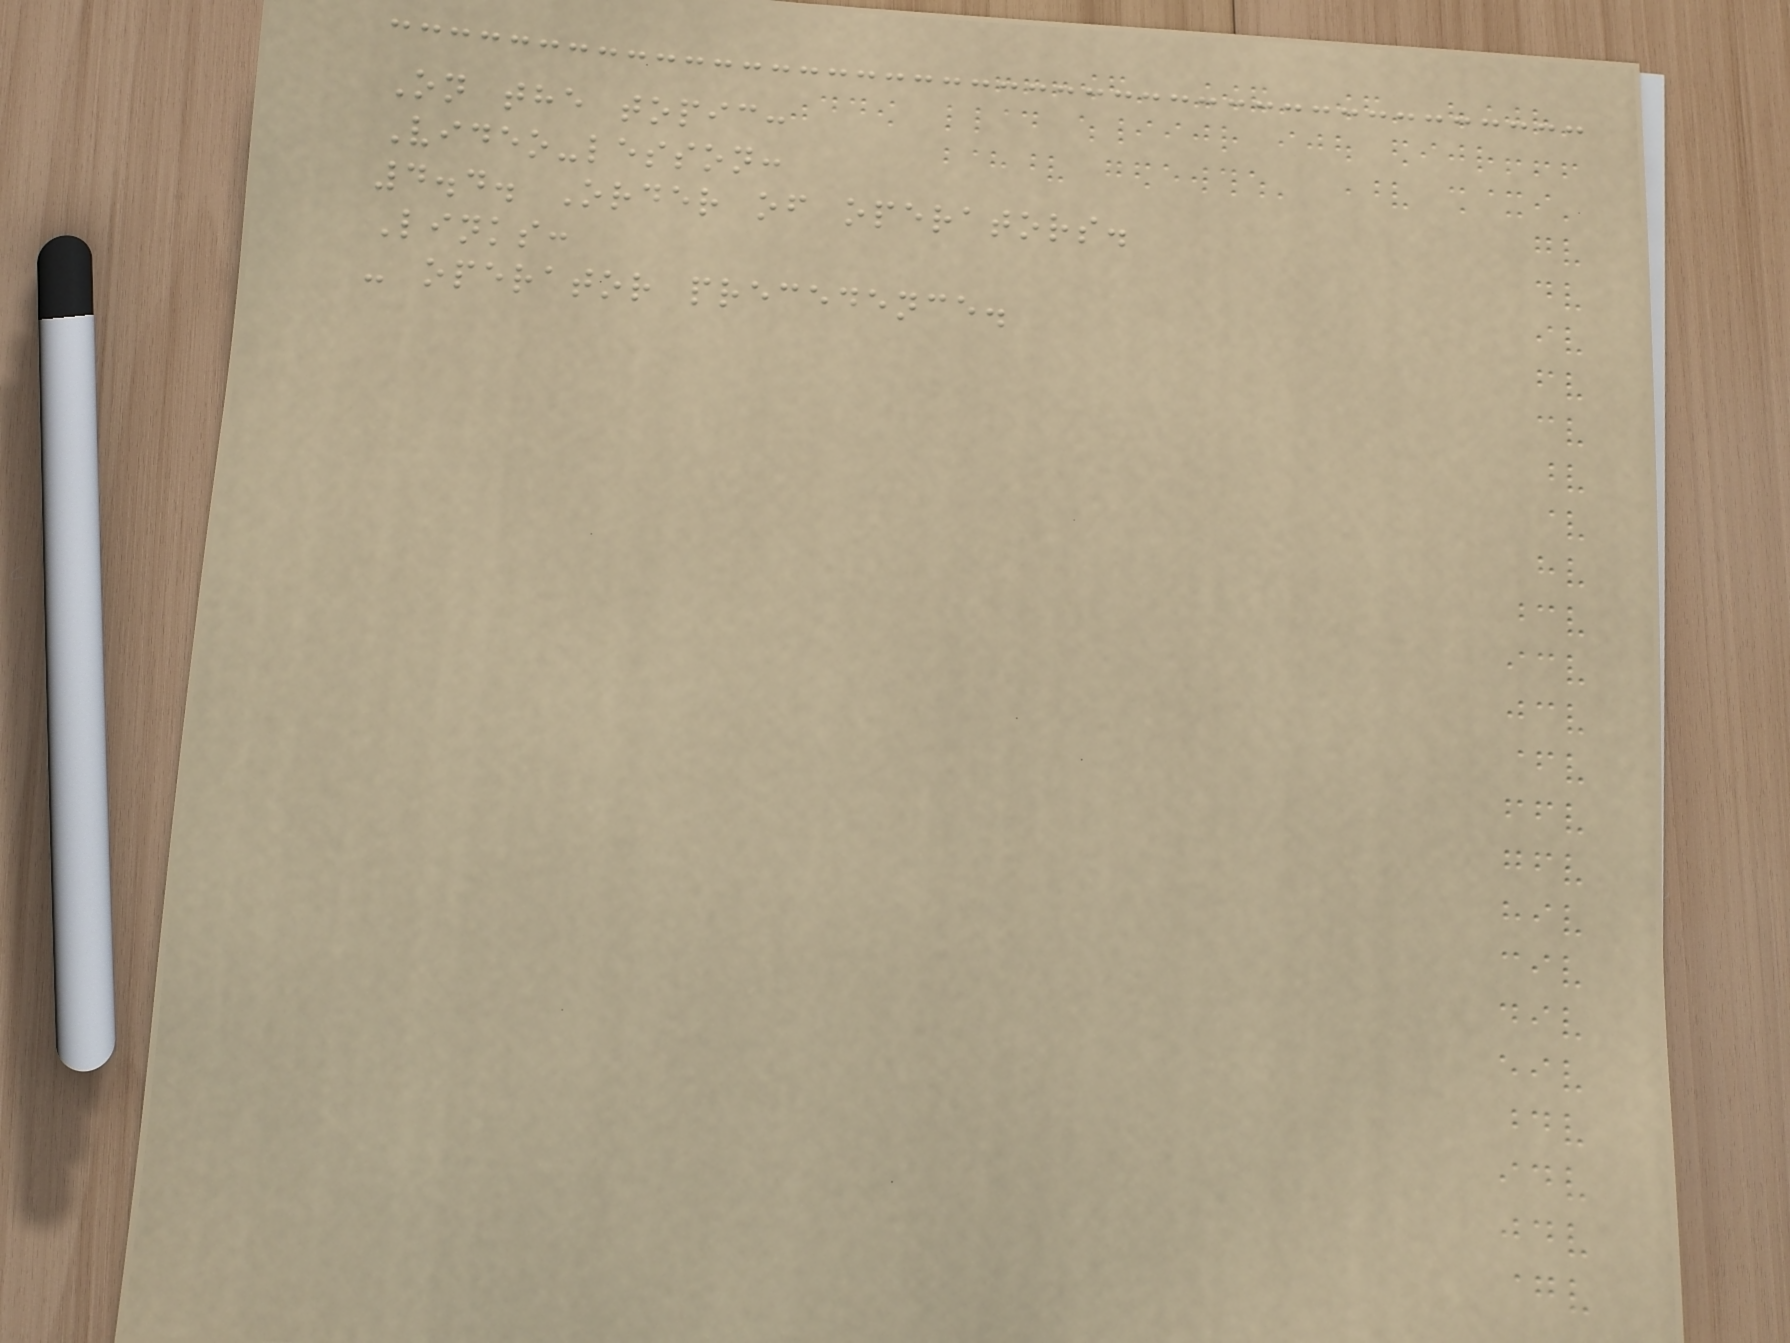On the topic:
Video-lesson:
4.4. Order of operators.
Links:
- operator precedence.
